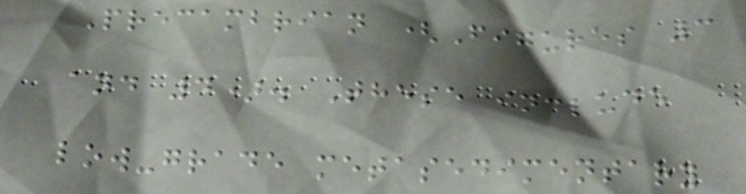Precambrian (Figures 3
and 4). These include
low-grade metasedimentary
